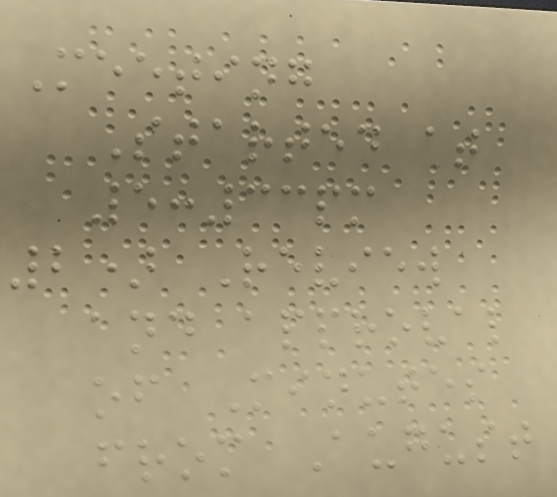Meeting
Started at
5:33pm
2) Review
and approval
of Minutes
from August
